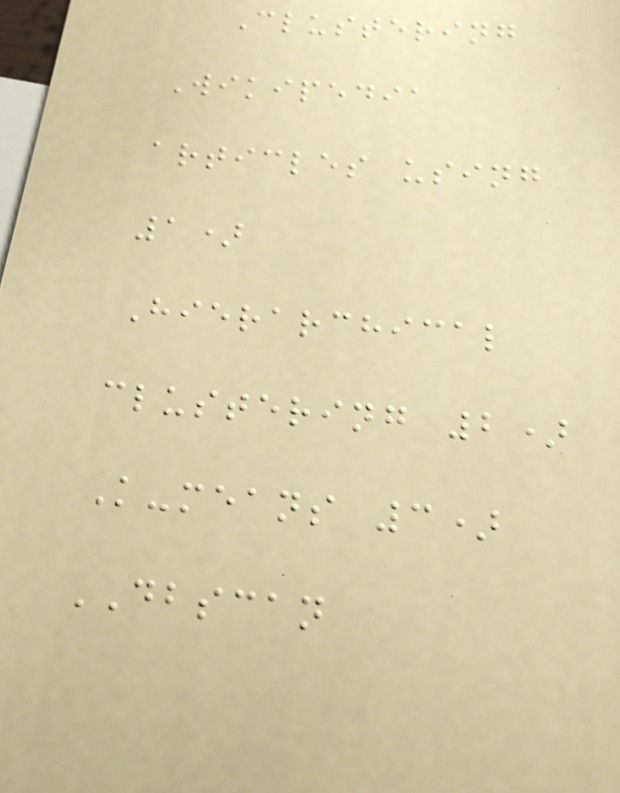Clustering
Wikipedia
articles using
1)
Hierarchical
clustering 2)
K-means 3)
DBSCAN
